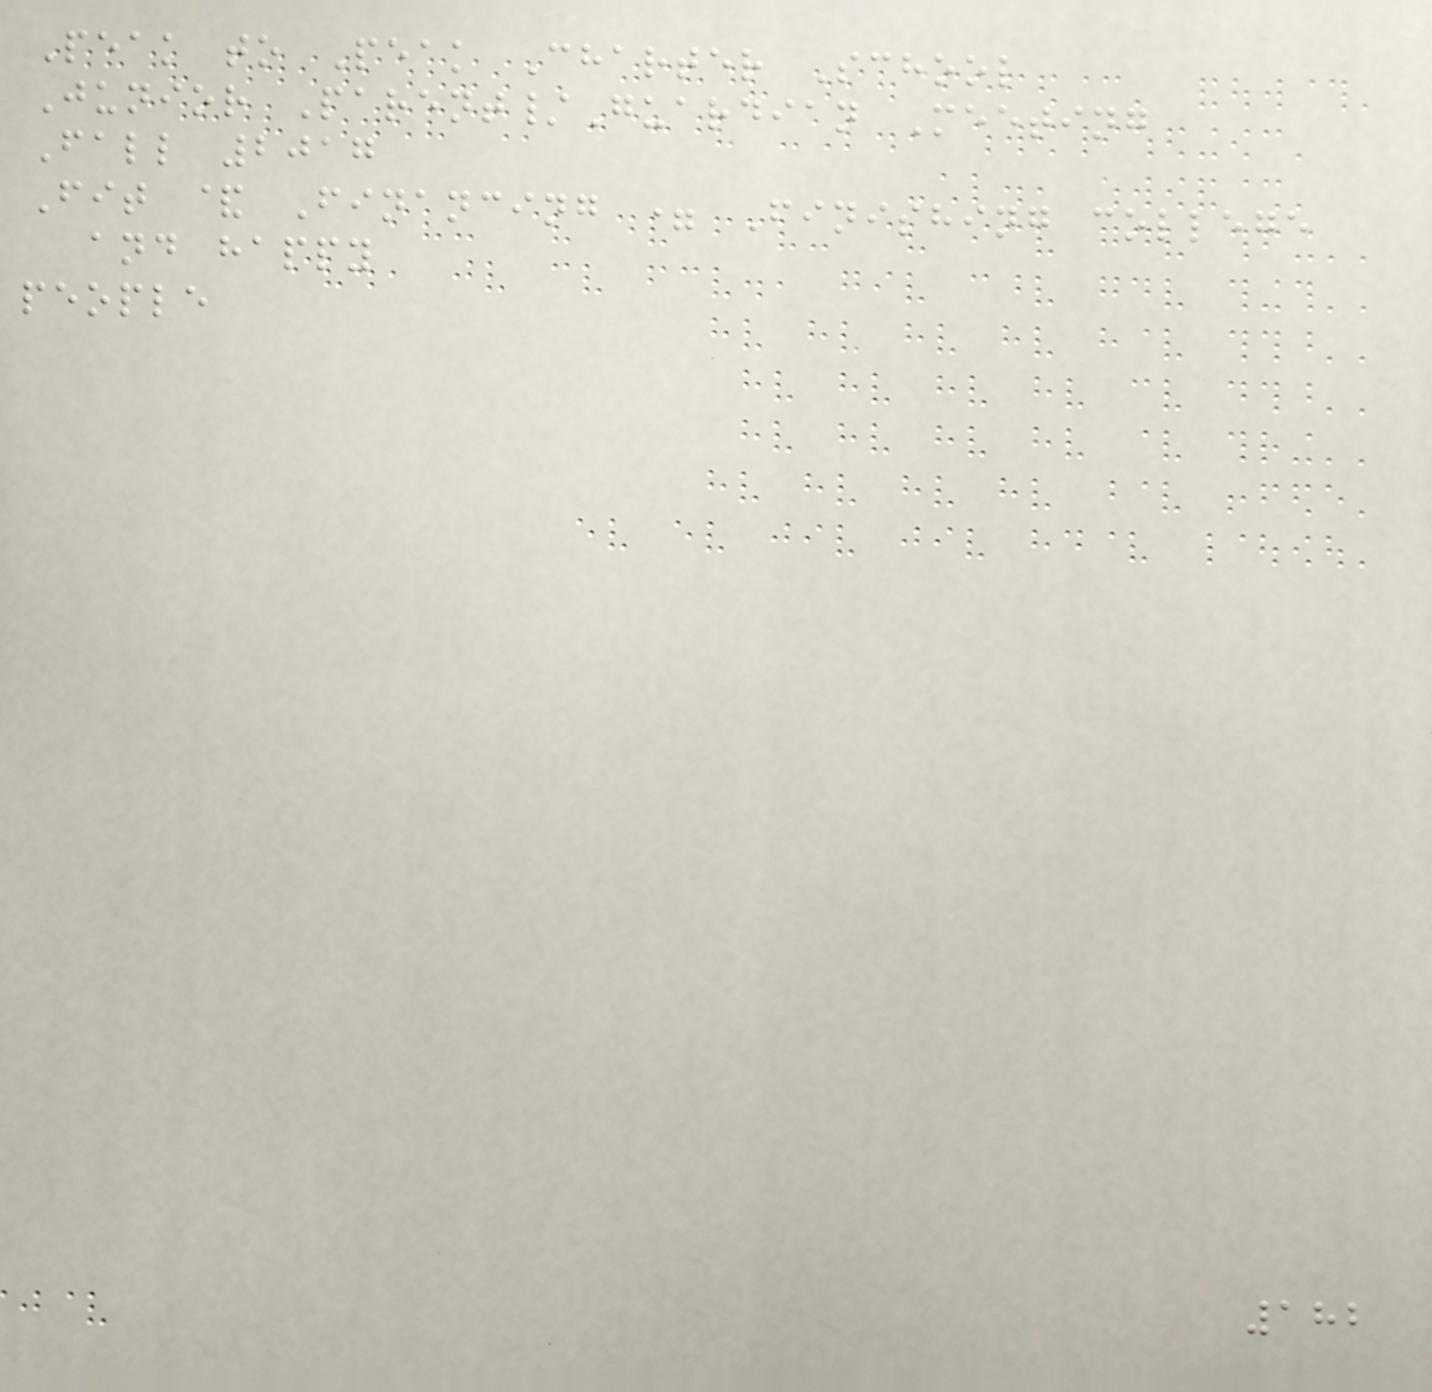Peak to Peak Charter School
Junior Parent/Guardian Meeting
Fall 2017
Fit & Financing = Finishing college
and happy
people
182
